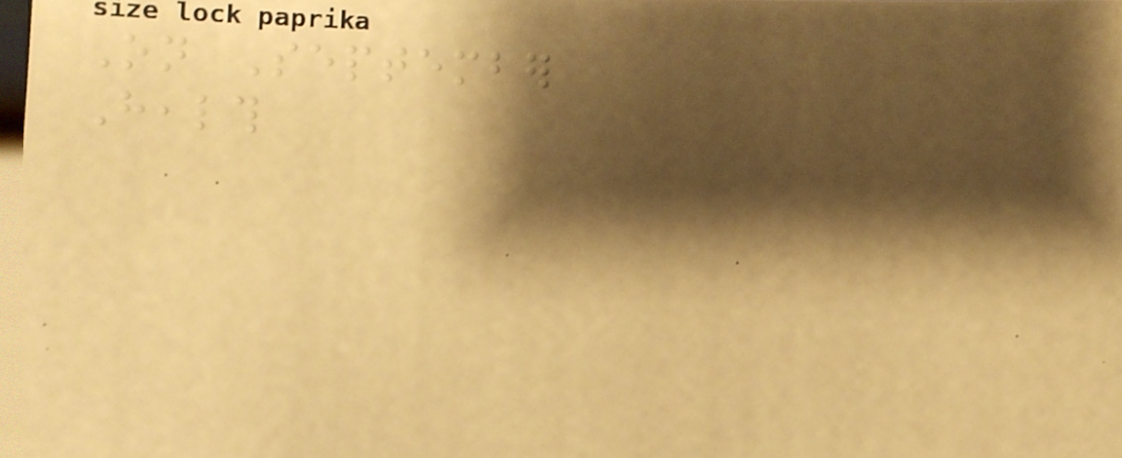On September
Health
